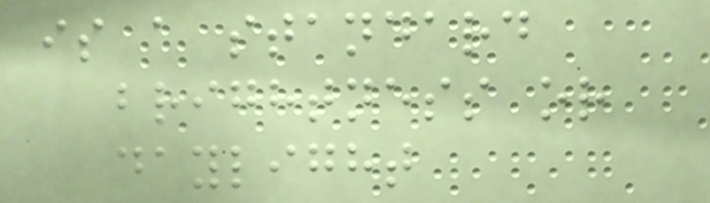is a standard
brightness or
daylight
